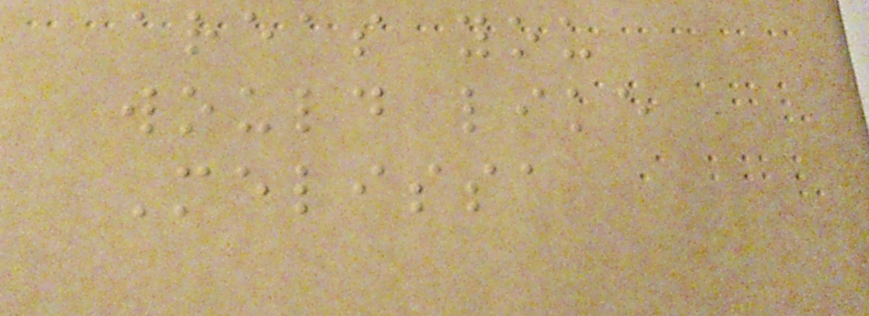areas you
would like
Melissa
